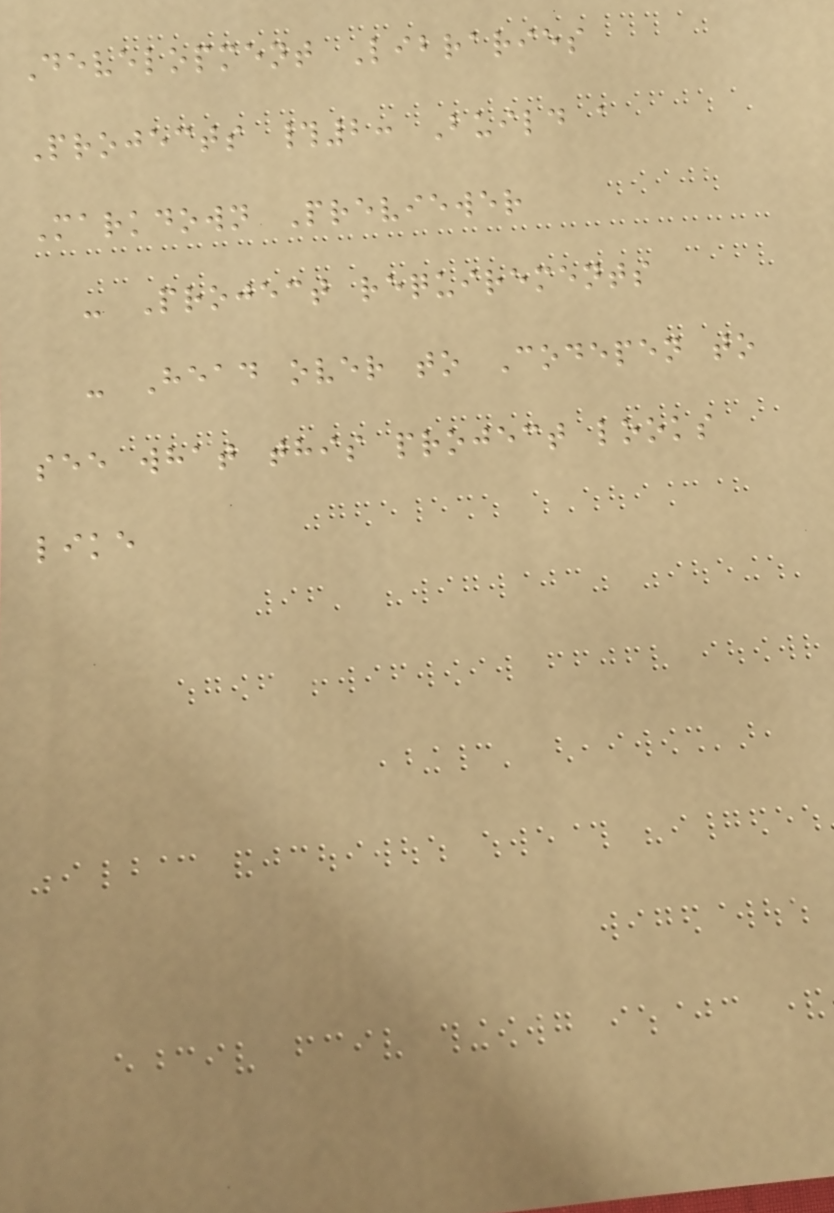Development Libraries
Projects #2: Build a
Markdown Previewer
- Project requirements
- Head over to Codepen to
see what this project looks
like
